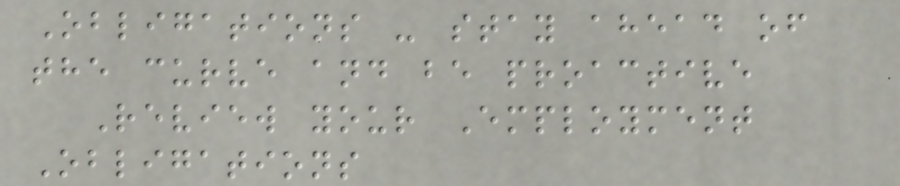Obligations - stay ahead of
the curve and be proactive
Review your Employment
Obligations
